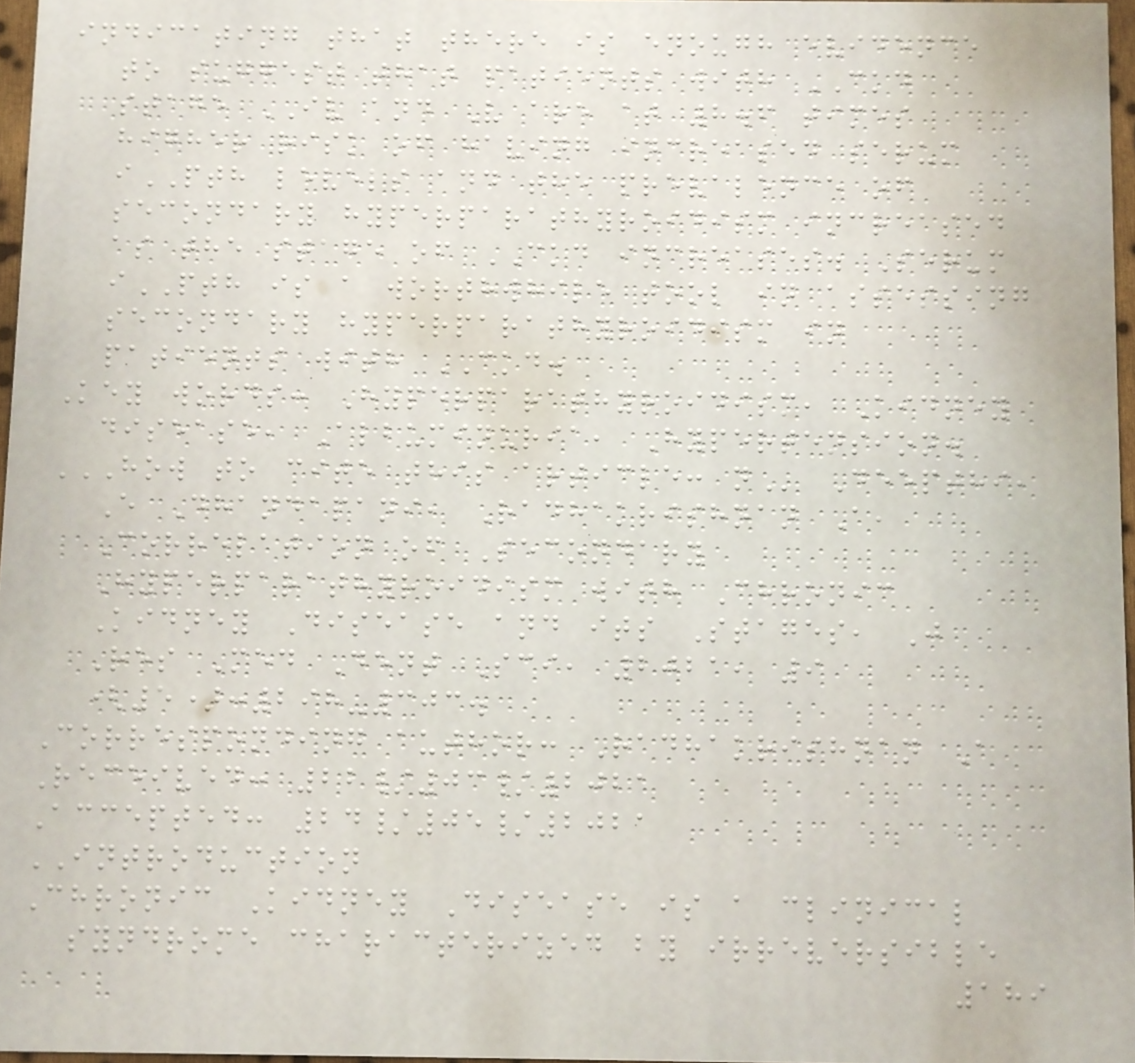indicating that there is enough evidence
to suggest that patients with CKD
stage IV and V are at 8.6 times
higher risk of having increased serum
iPTH levels and the prevalence of
secondary hyperparathyroidism increased
as the stage of CKD increases. Serum
iPTH is a worthwhile tool in assessing
secondary hyperparathyroidism in
patients with CKD.
Key words: Hyperparathyroidism, Kidney
disease, Albuminuria, Hypertension.
HOW TO CITE THIS ARTICLE: N Deepthi,
E Dhandapani, Radhakrishnan A,
Correlation of Secondary
Hyperparathyroidism with Chronic
Kidney Disease and its Stages, J
Res Med Dent Sci, 2021, 9
(5):298-303.
Corresponding author: Radhakrishnan A
Received: 22/03/2021
Accepted: 24/05/2021
INTRODUCTION
Chronic Kidney Disease is a clinical
syndrome characterized by irreversible
189
